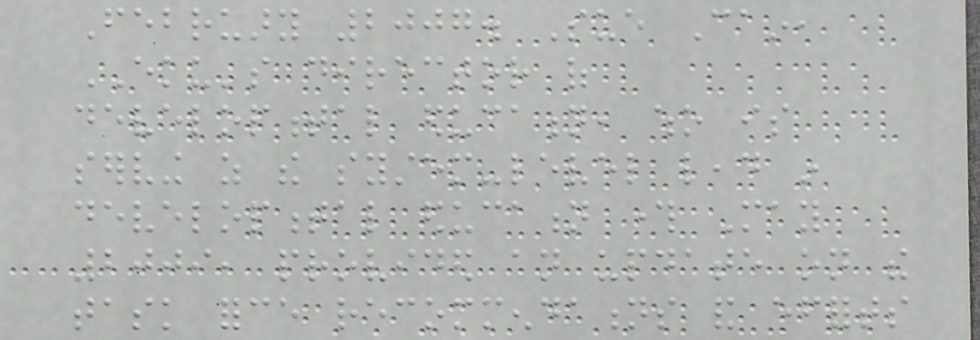February 2007. Sue Cain,
EKU's director of
developmental education, who is
serving as the system-level lead in
developmental education through May
2009, provided an update on the
task force recommendations and efforts
